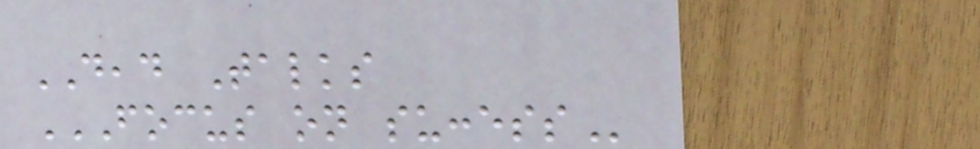DEAD Talks
FOCUS ON SUCCESS
